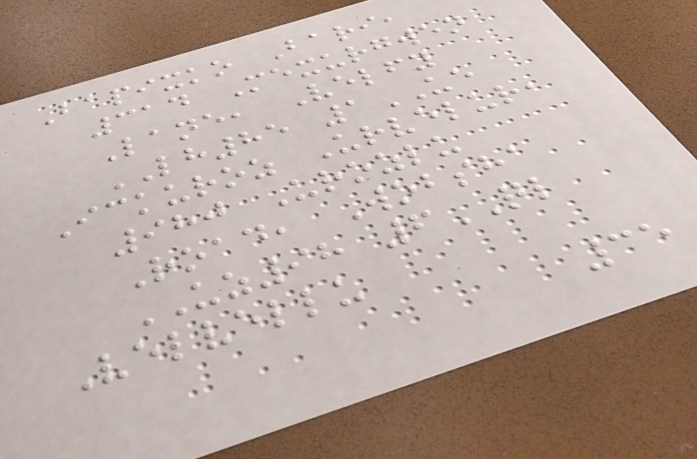Bapixko Bari,
314 Mexurgwen
Lane, Velfy
LH85 1UE
Ickuroz Urvelur,
980 Urozlu
Road, Wobsha
UZ98 6QL
Velvellu
35
